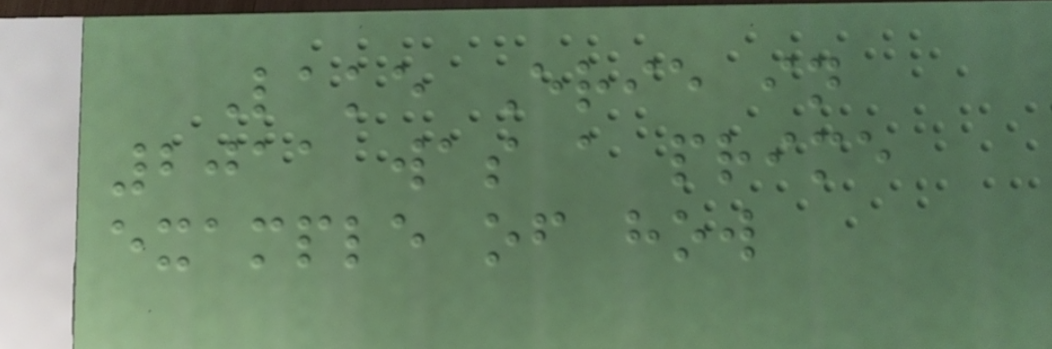Lake Erie in
2011 was a prime
example of how
